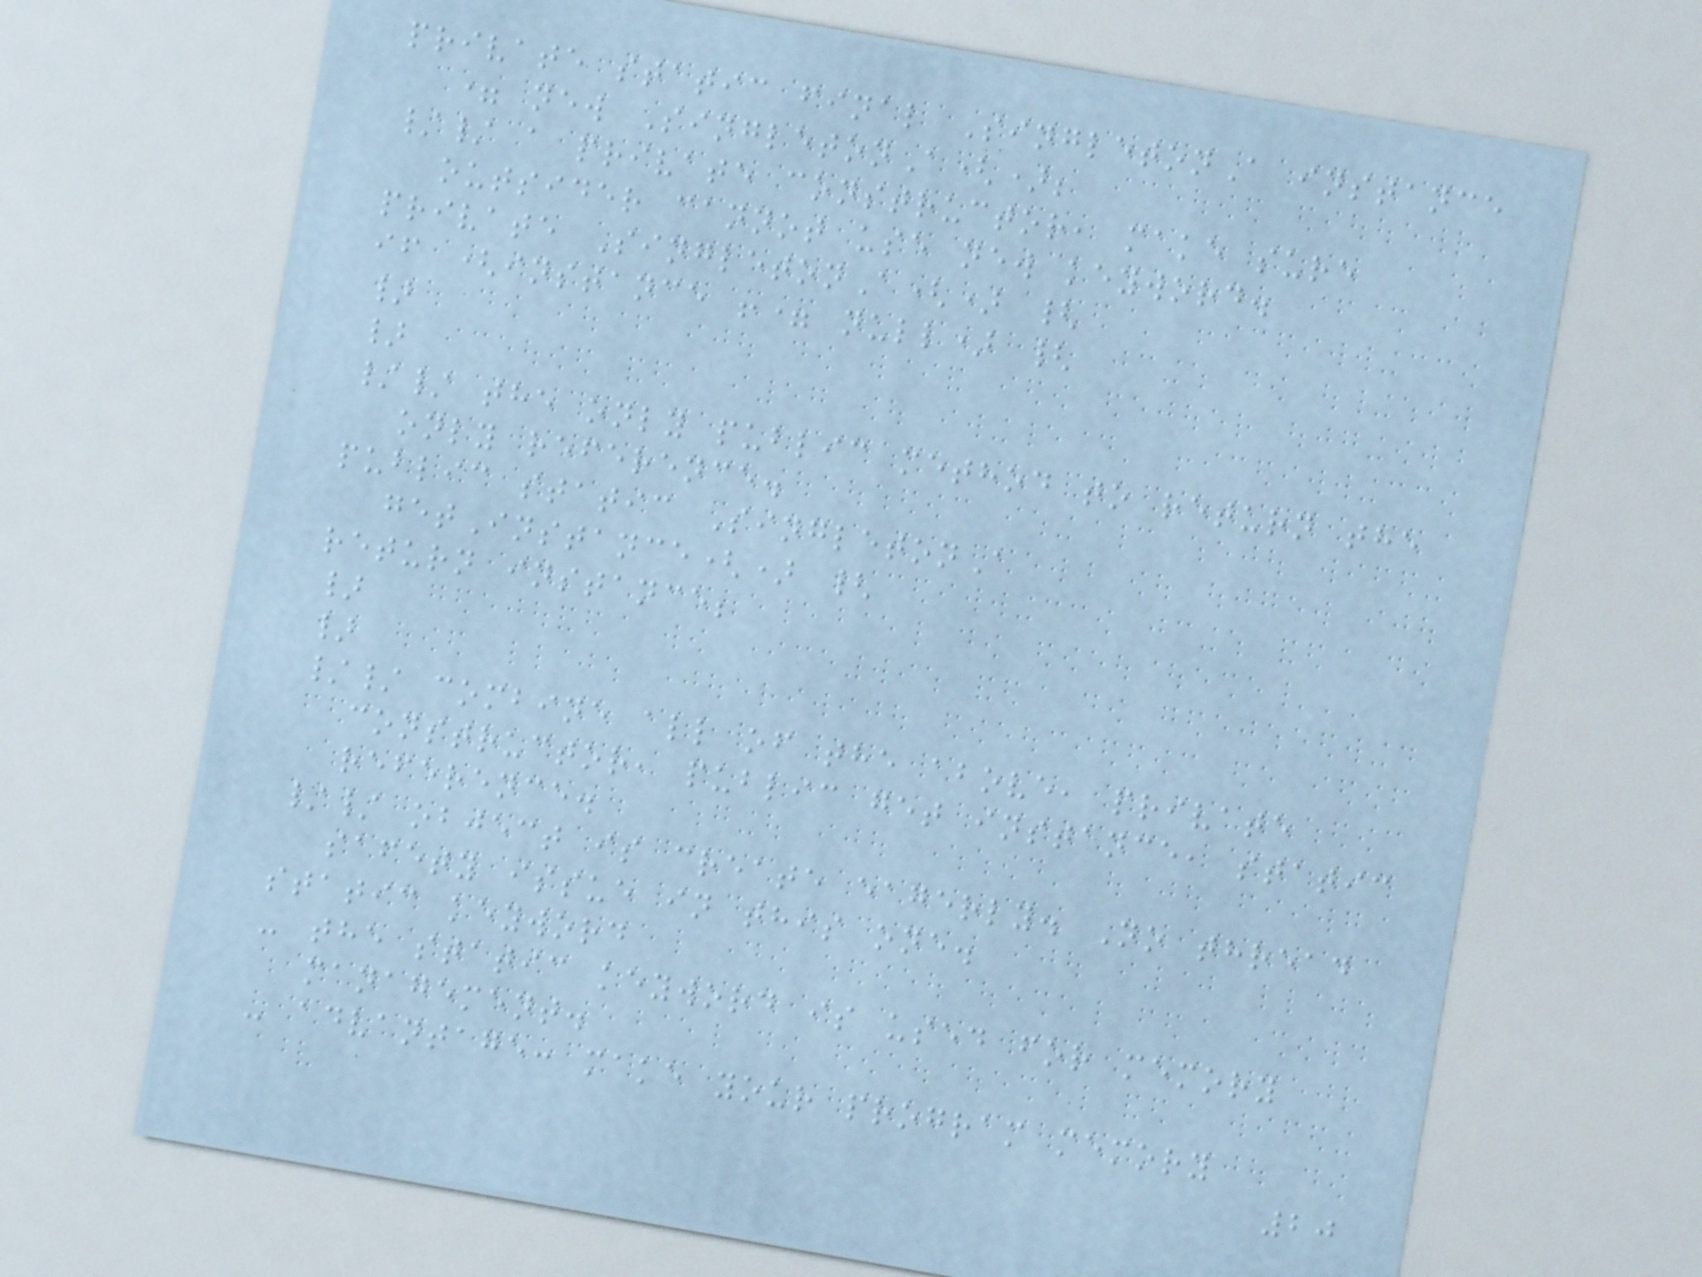private static final SingletonA instance
= new SingletonA();
// a private constructor, make sure
outsider cannot use new keyword.
private SingletonA() {
if (instance != null) {
}
}
// the only public method to return the
only reference.
public static SingletonA
getInstance() {
return instance;
}
}
// combine all of the above, private
constructor, public get instance, static
reference.
// object is create eagerly. No thread
safety issue in this one.
static keyword
- the static keyword is used for memory
management.
- advantage: make your program memory
20
